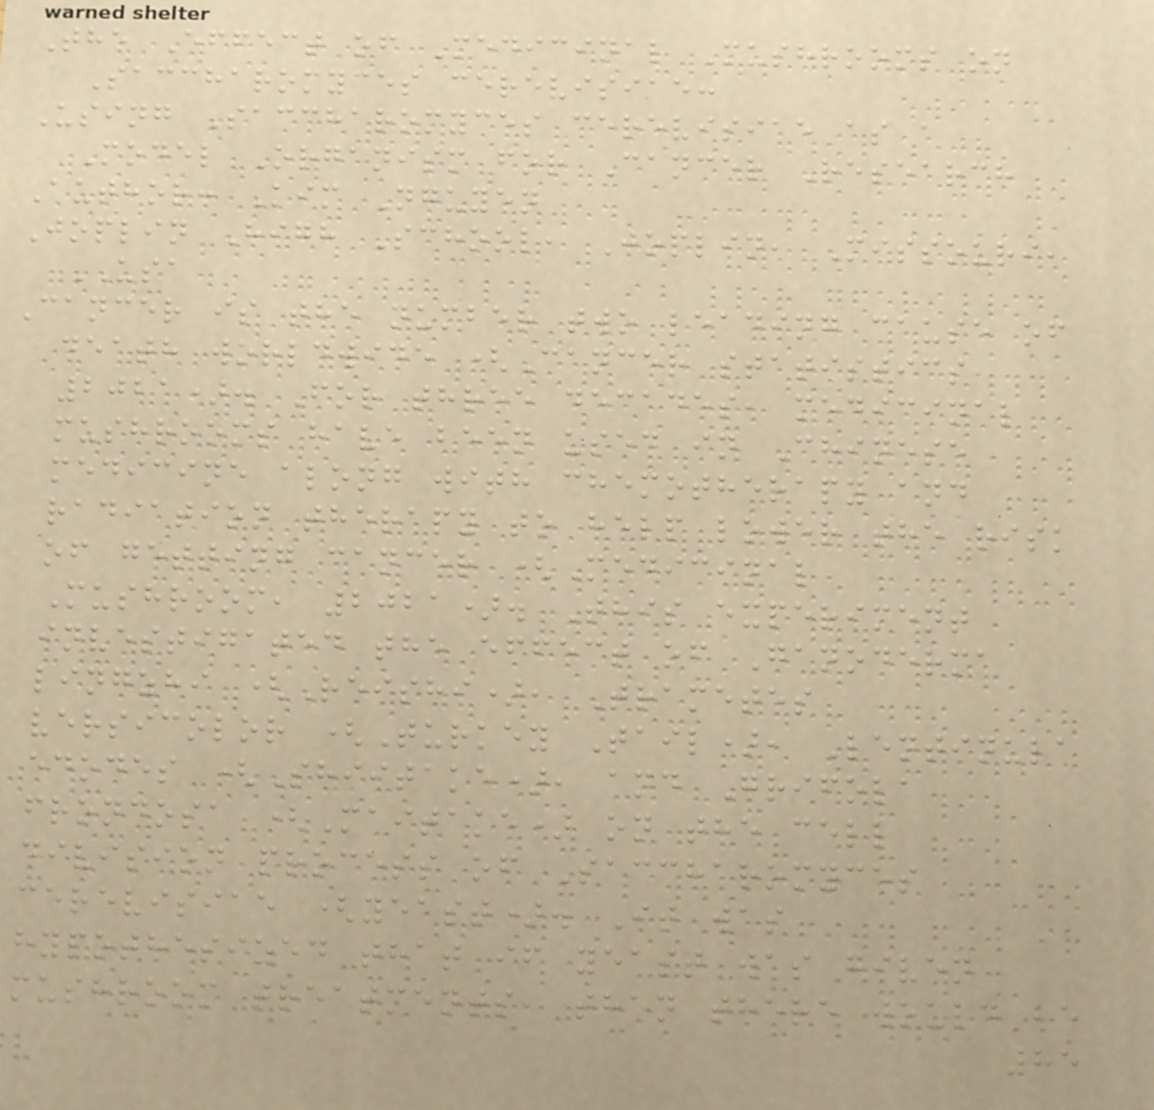The Effect of Medicinal Mushrooms on
Saccharomyces cerevisiae:
Using Saccharomyces cerevisiae as a
Model Organism for Cancer Research
Author: Kim Nguyen
Joplin High School, Joplin, Missouri,
USA
Cancer is the number two leading cause of
death worldwide (Cancer statistics,
2021). For three decades, medicinal
mushrooms have been used in Chinese
medicine along with chemotherapy and
radiation therapy to help lower the risk
of getting cancer (Medicinal
Mushroom, 2021). This experiment
investigated the effect of Ganoderma
lingzhi (Reishi), Trametes
versicolor (Turkey Tail), Lentinula
edodes (Shiitake), and Grifola
frondosa (Maitake) on the cell
division process of Saccharomyces
cerevisiae (yeast). It was
hypothesized that if yeast was given
mushroom treatments, then there would be
85
